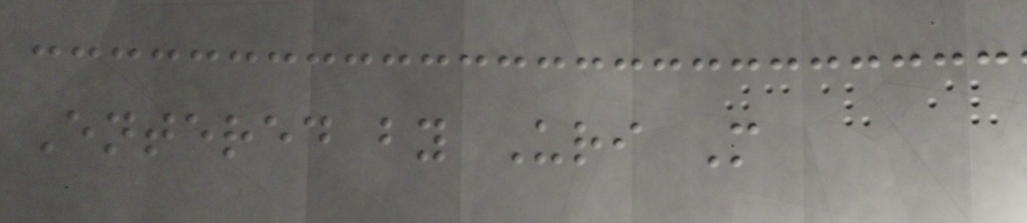Entered by Uri M
